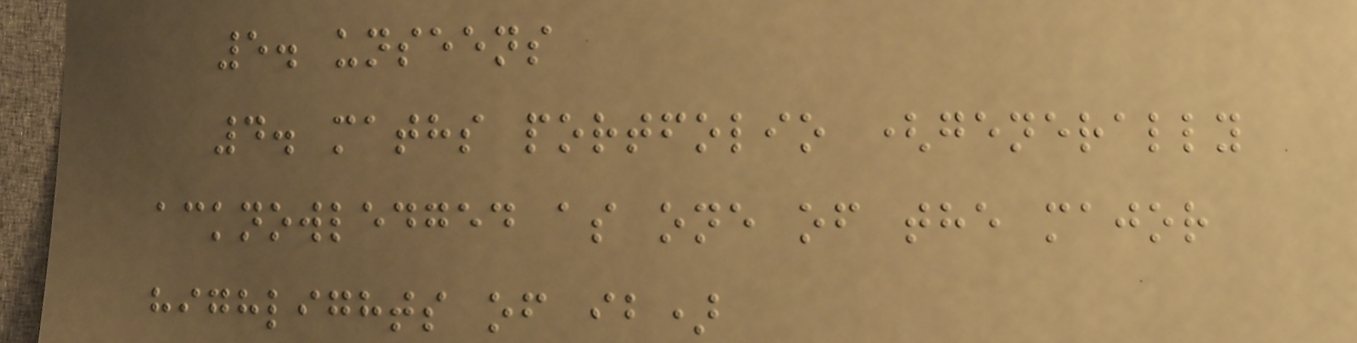5. unseens
4. maths portfolio (generally
acknowledged as one of the major
highlights of ib)
